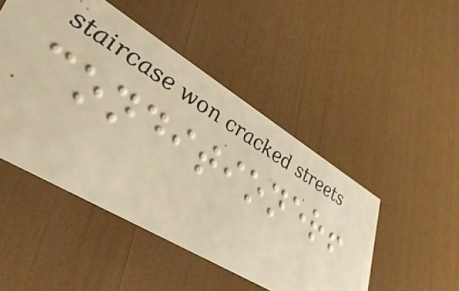conditioner!
